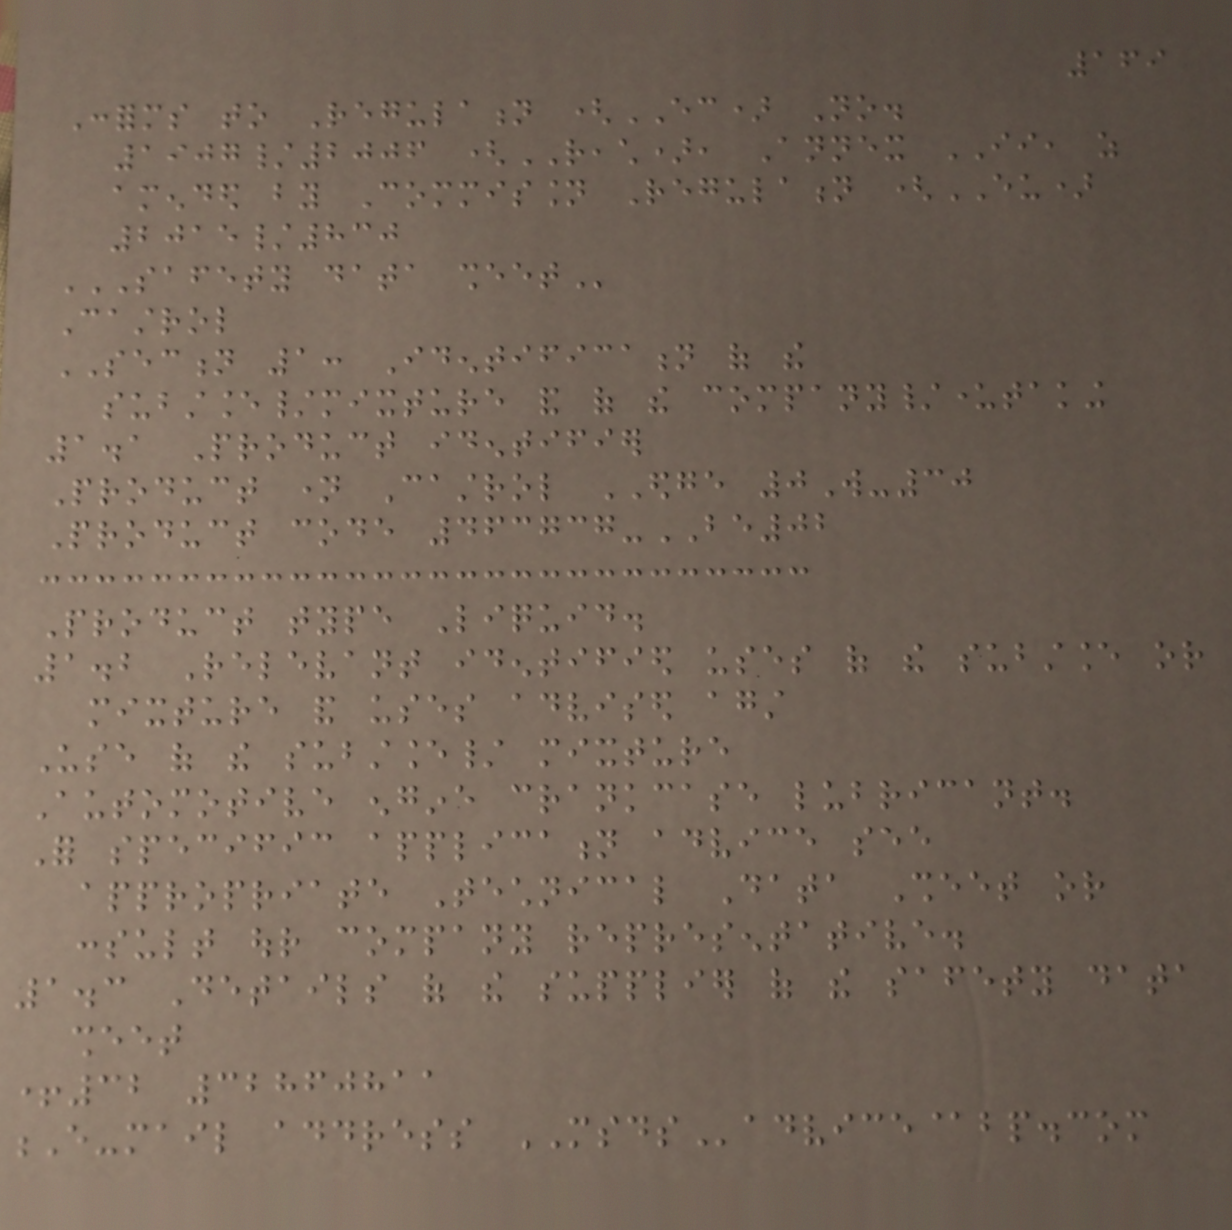169
Conforms to Regulation (EC) No.
1907/2006 (REACH), Annex II, as
amended by Commission Regulation (EU)
2015/830
SAFETY DATA SHEET
Castrol
SECTION 1: Identification of the
substance/mixture and of the company/undertaking
1.1 Product identifier
Product name Castrol EDGE 0W-30
Product code 463737-BE02
Product type Liquid.
1.2 Relevant identified uses of the substance or
mixture and uses advised against
Use of the substance/ mixture
Automotive engine crankcase lubricant.
For specific application advice see
appropriate Technical Data Sheet or
consult our company representative.
1.3 Details of the supplier of the safety data
sheet
+32 32860811
E-mail address MSDSadvice@bp.com
